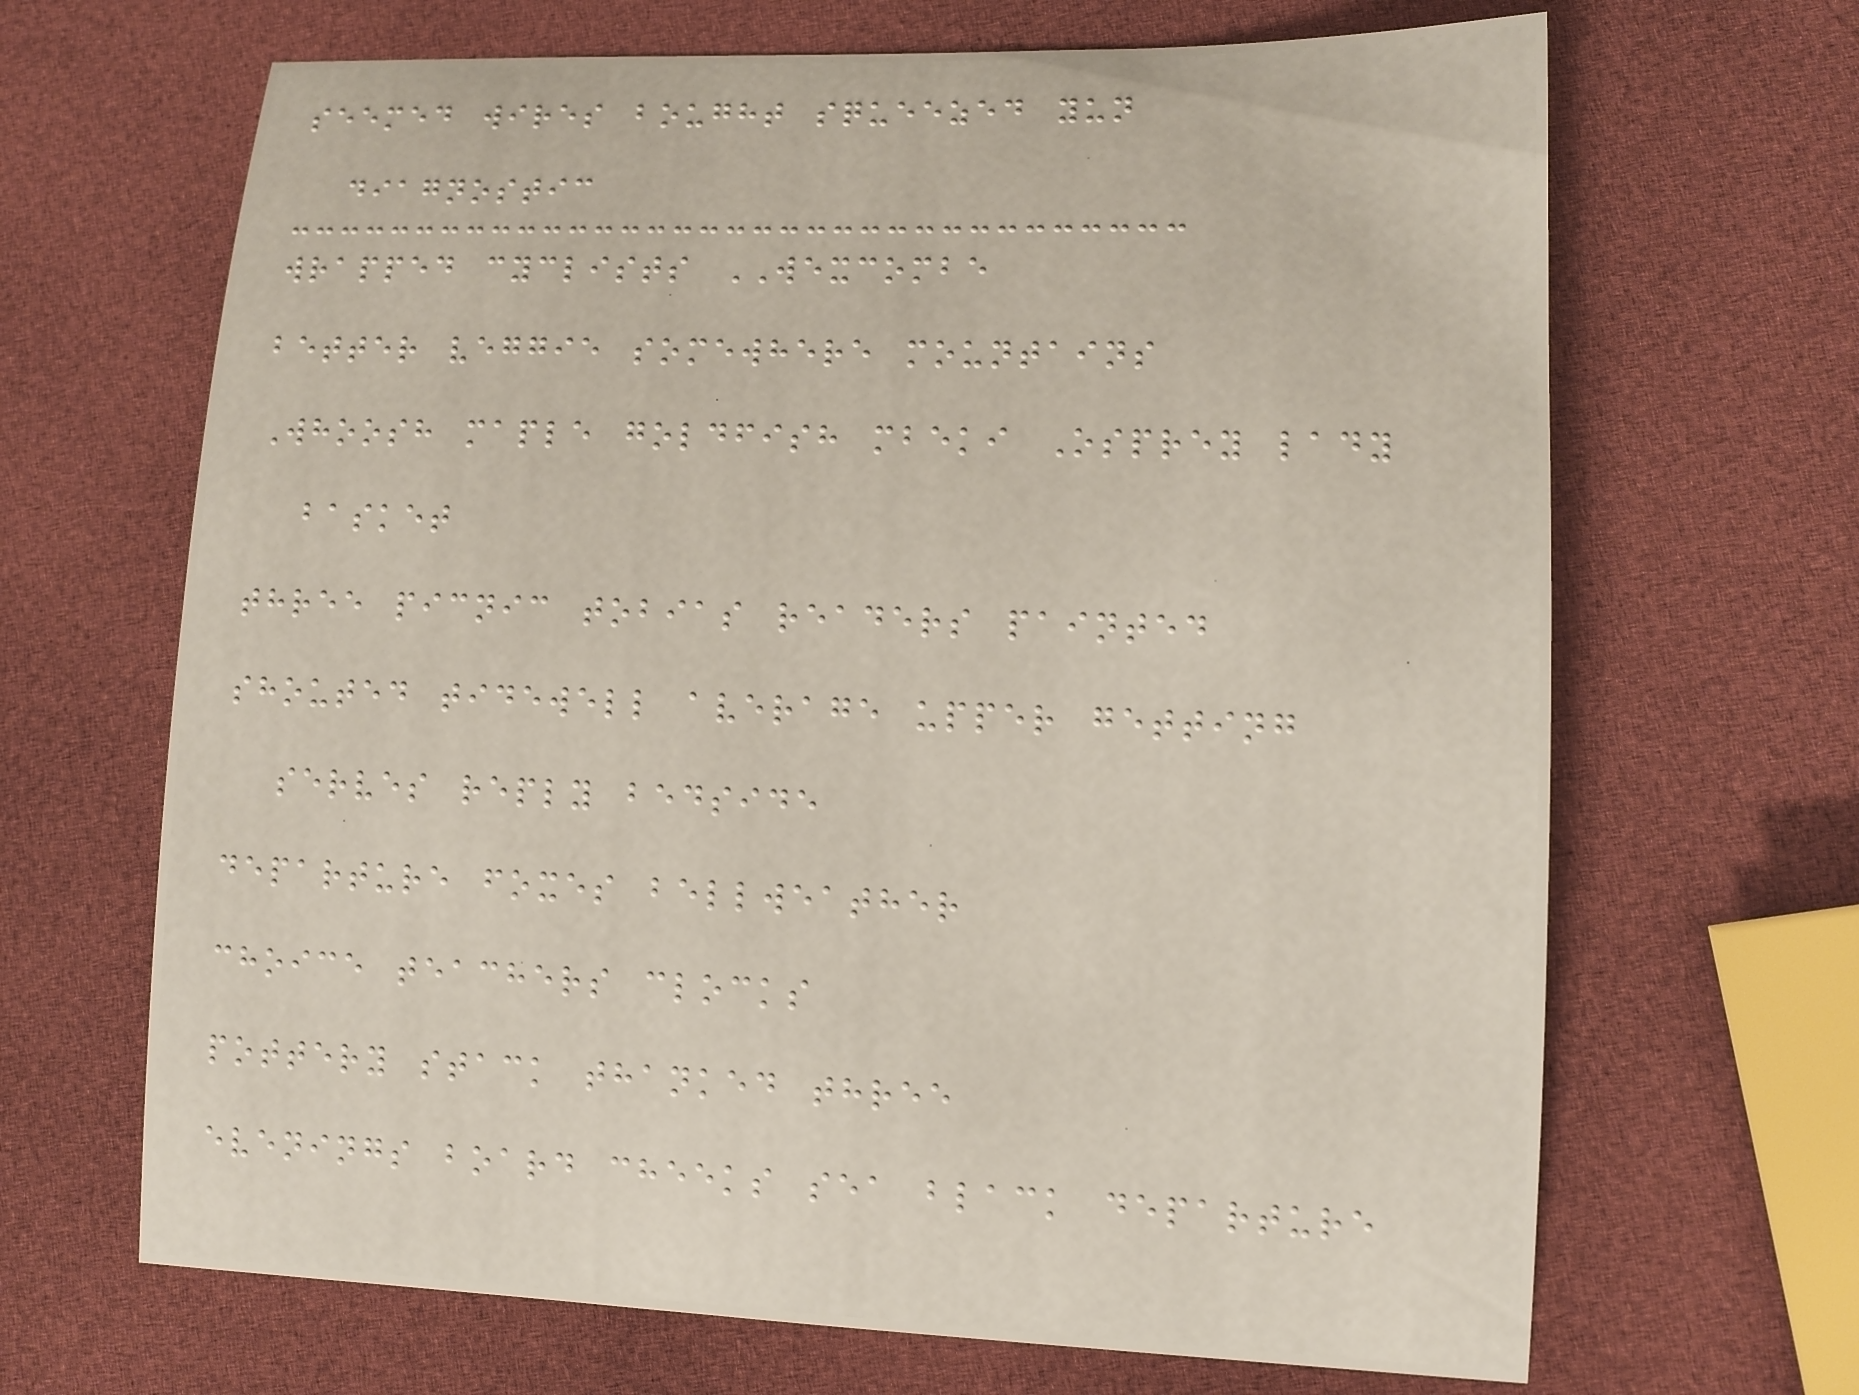seemed wires bought squeezed yun
diagnostic
wrapped cyclists WEXCOMBE
better veggie somewhere mountains
Whoosh maple goldfish mbeki Osprey lady
basket
three picnic tobias readers painted
shouted tidewell average upper getting
serves reply bedside
departure foxes bellweather
choice teachers clocks
pottery stack thanked three
evenings board cheeks sea black departure
